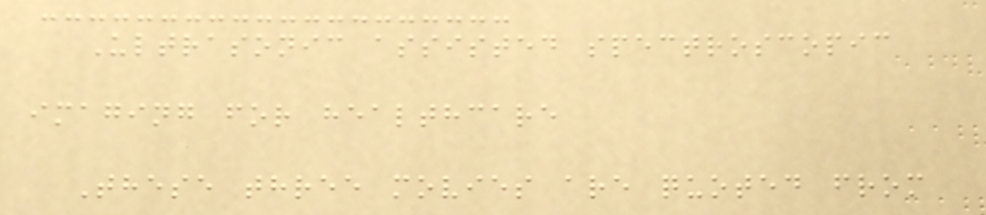Ultrasonic assisted spectroscopic
imaging for healthcare
These three movies are quoted from
